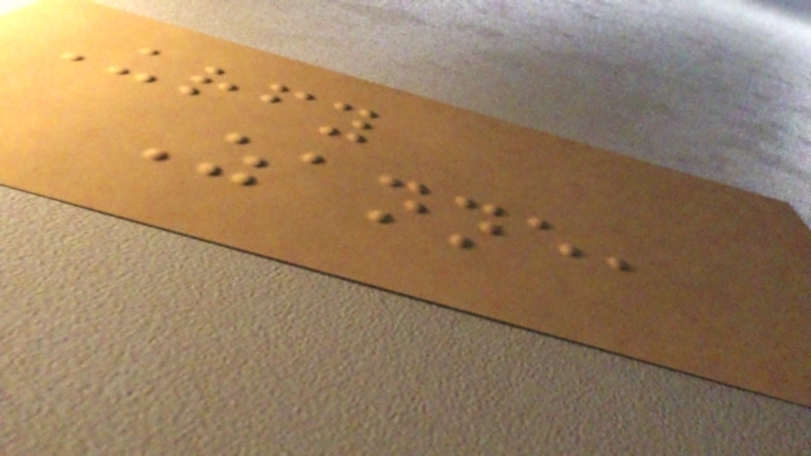Urfy
Zanne,
